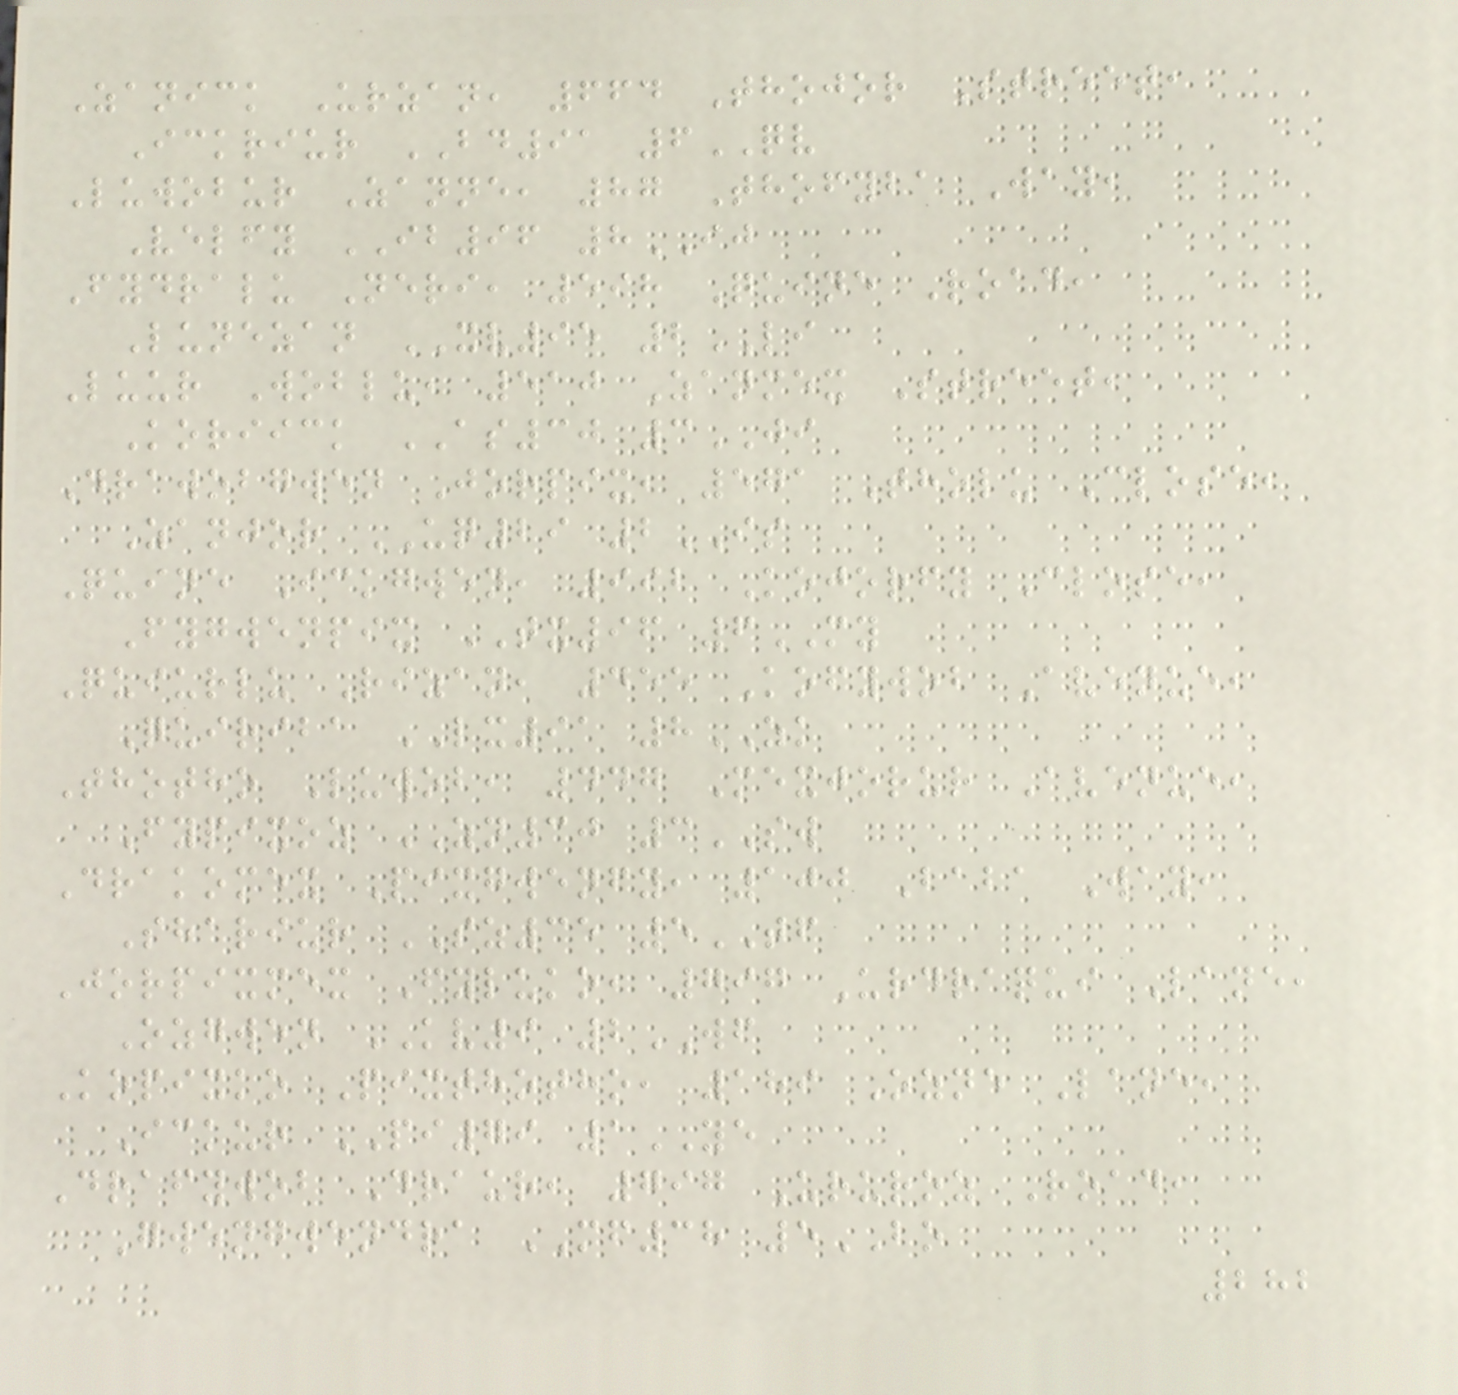Zanick Urzan, 664 Thojor Street,
Ickriur BD91 6QV
Luwobur Zanne, 87 Thofyba Way,
Velfy IB96 8IJ
Fydralu Neri, 598 Quine Road,
Lunezan XV95 2LI
Luur Woblu, 510 Zanmex Street,
Koriick AS30 3JI
Drawobgwen Jorpix, 571 Tholu Close,
Zanjor UQ29 2IS
Quine Ickgwen, 992 Kojorfy Close,
Fygwenpix TX96 6MY
Quiurlu Rizan, 455 Kofywob Avenue,
Quiriba LX91 8ZK
Thotho Luwob, 447 Mexjorur Avenue,
Fypixoz ZN30 3SW
Drakomex Pixgwenfy, 100 Baba Way,
Shariur SZ35 5TF
Jorpixmex Fyluko, 797 Urdraqui Lane,
Ozgwen KV9 2WF
Kopixko Pixthotho, 189 Ozne Lane,
Ickur PI79 1YE
Drafywob Draur, 797 Ururoz Road,
Gwengwendra MF38 5BO
282
